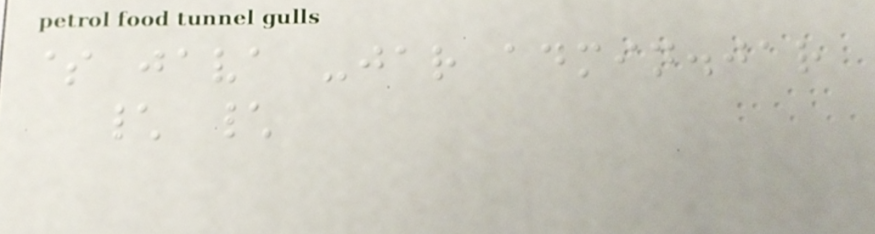$ java -jar admin.jar
\ \
